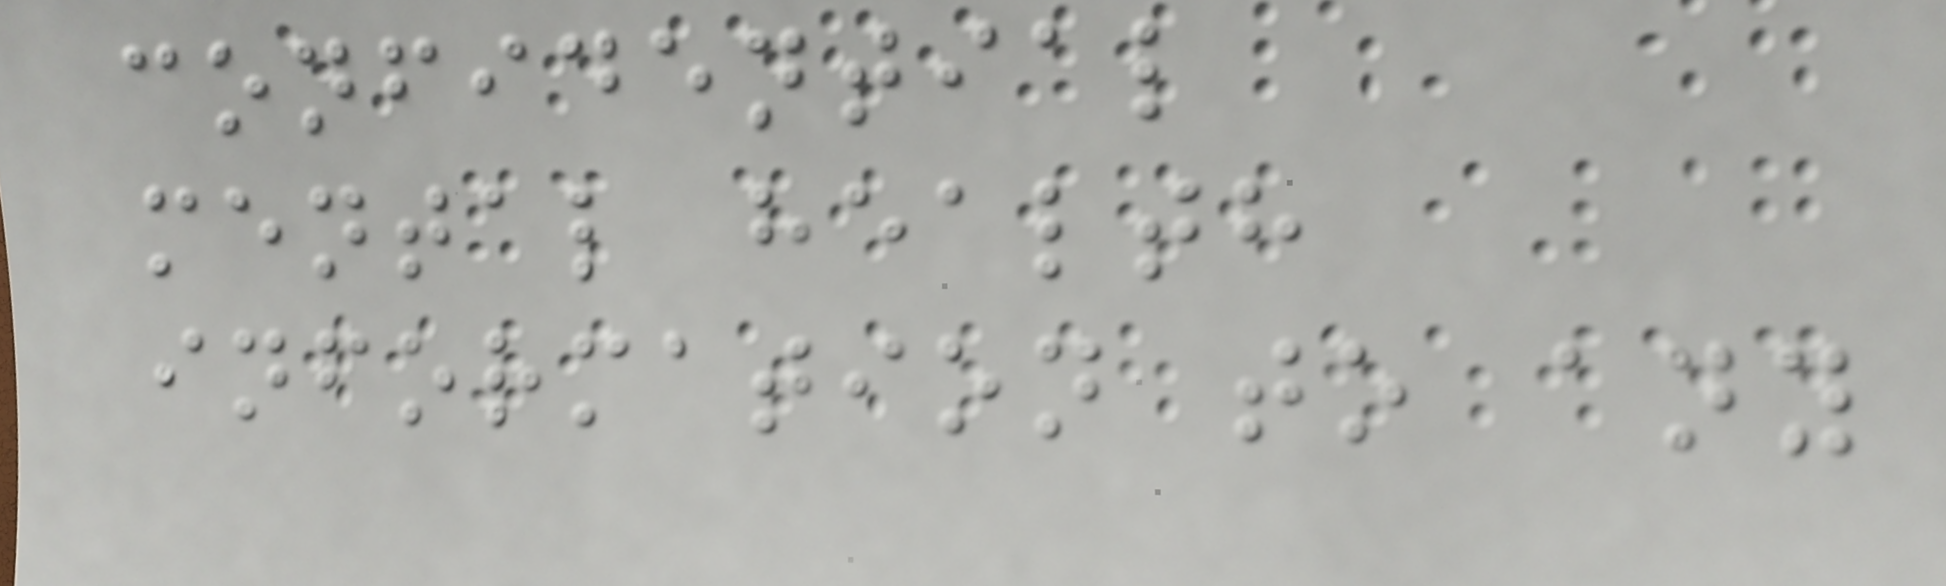confidential
mental health
information to any
